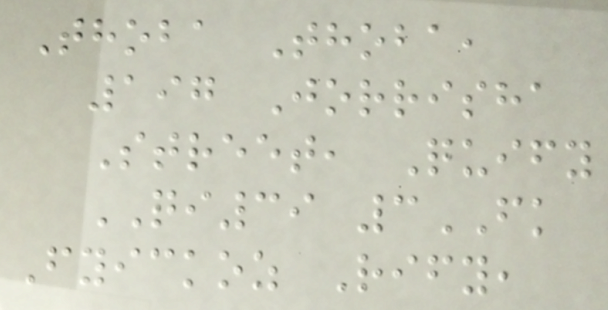Thoba Thoba,
197 Jorrisha
Street, Quify
QI39 3FK
Fyickoz Rify,
